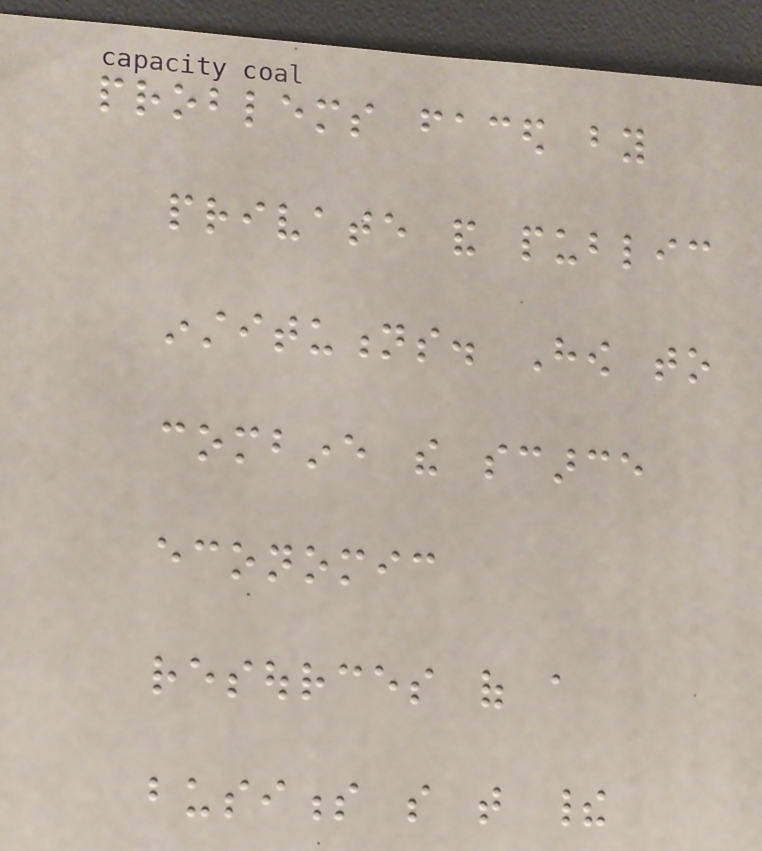problems faced by
private and public
institutions. How to
combine the scarce
economic
resources of a
business so that their
